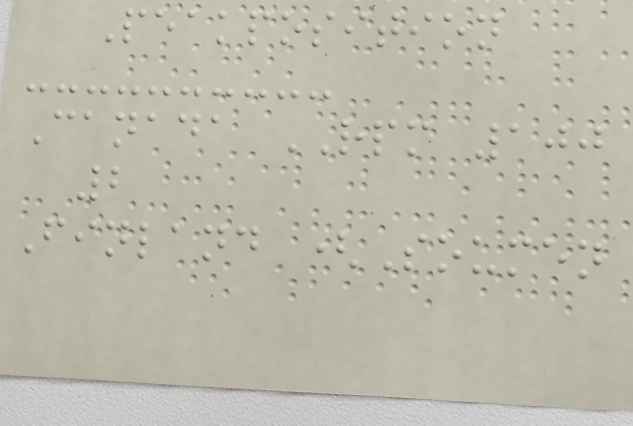Peakposition
Canada RPM 100
2
Finland (Soumen
